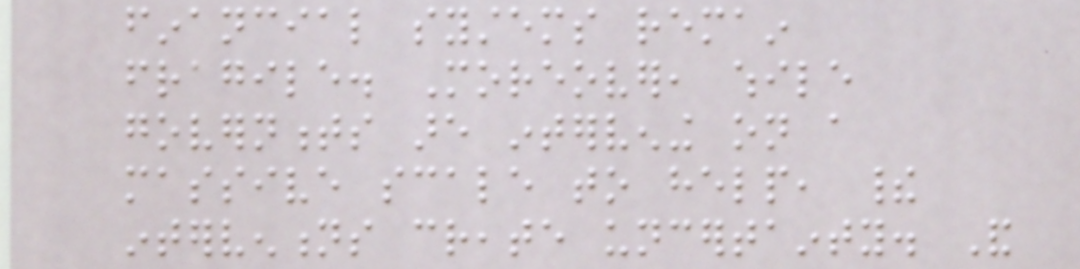financial systems remain
fragile. Moreover, while
governments are intervening on a
massive scale to help, their
interventions create uncertainty. And
